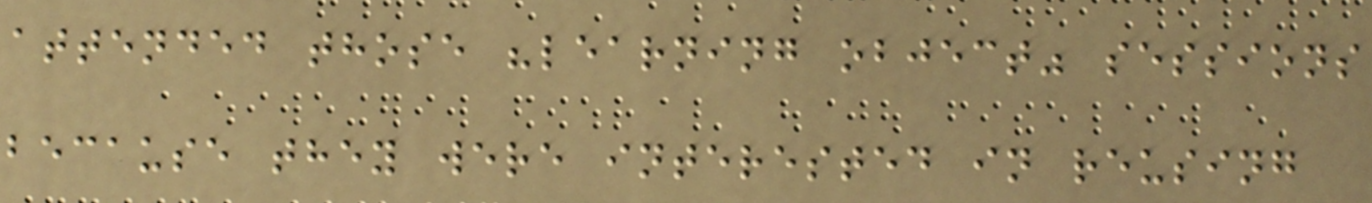attended those "learning object" sessions
because they were interested in reusing
